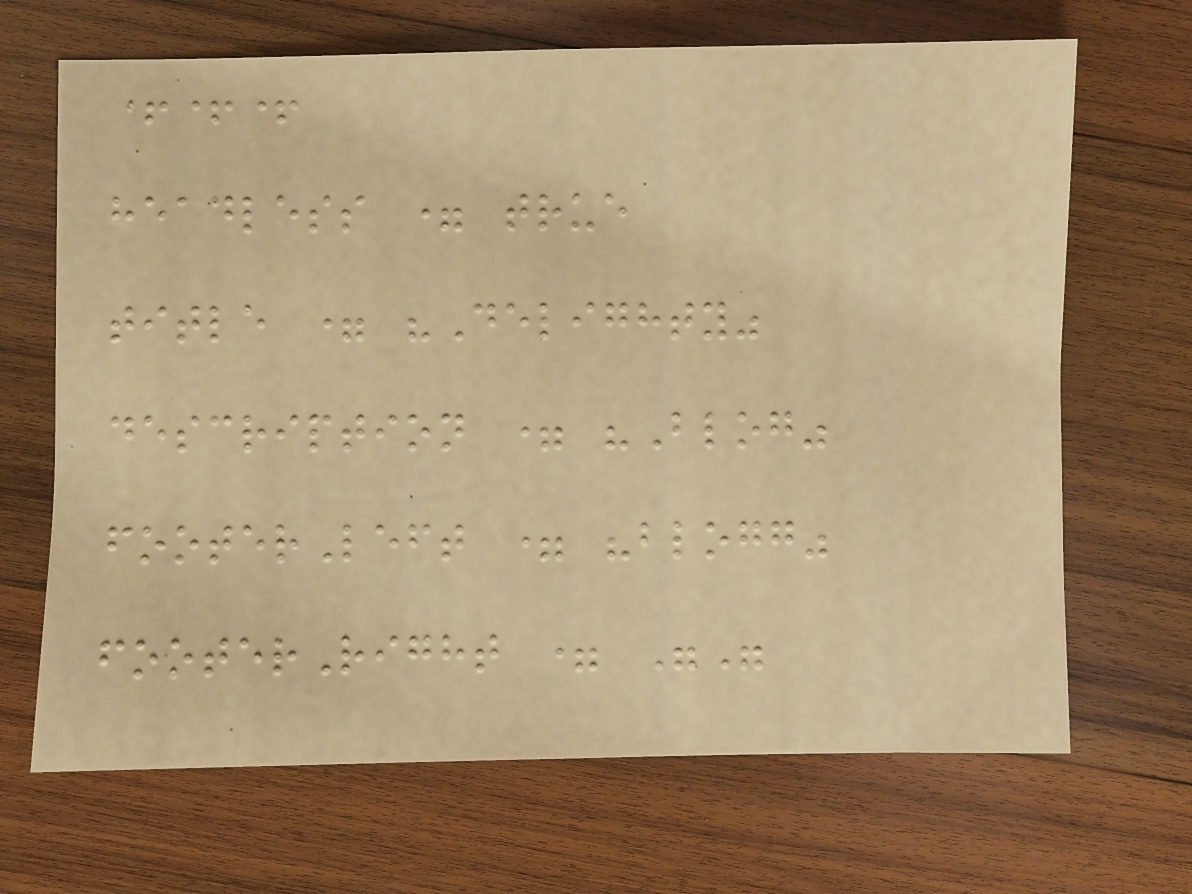+++
headless = true
title = "Delighty"
description = "Blog"
footerLeft = "blogg"
footerRight = ""
